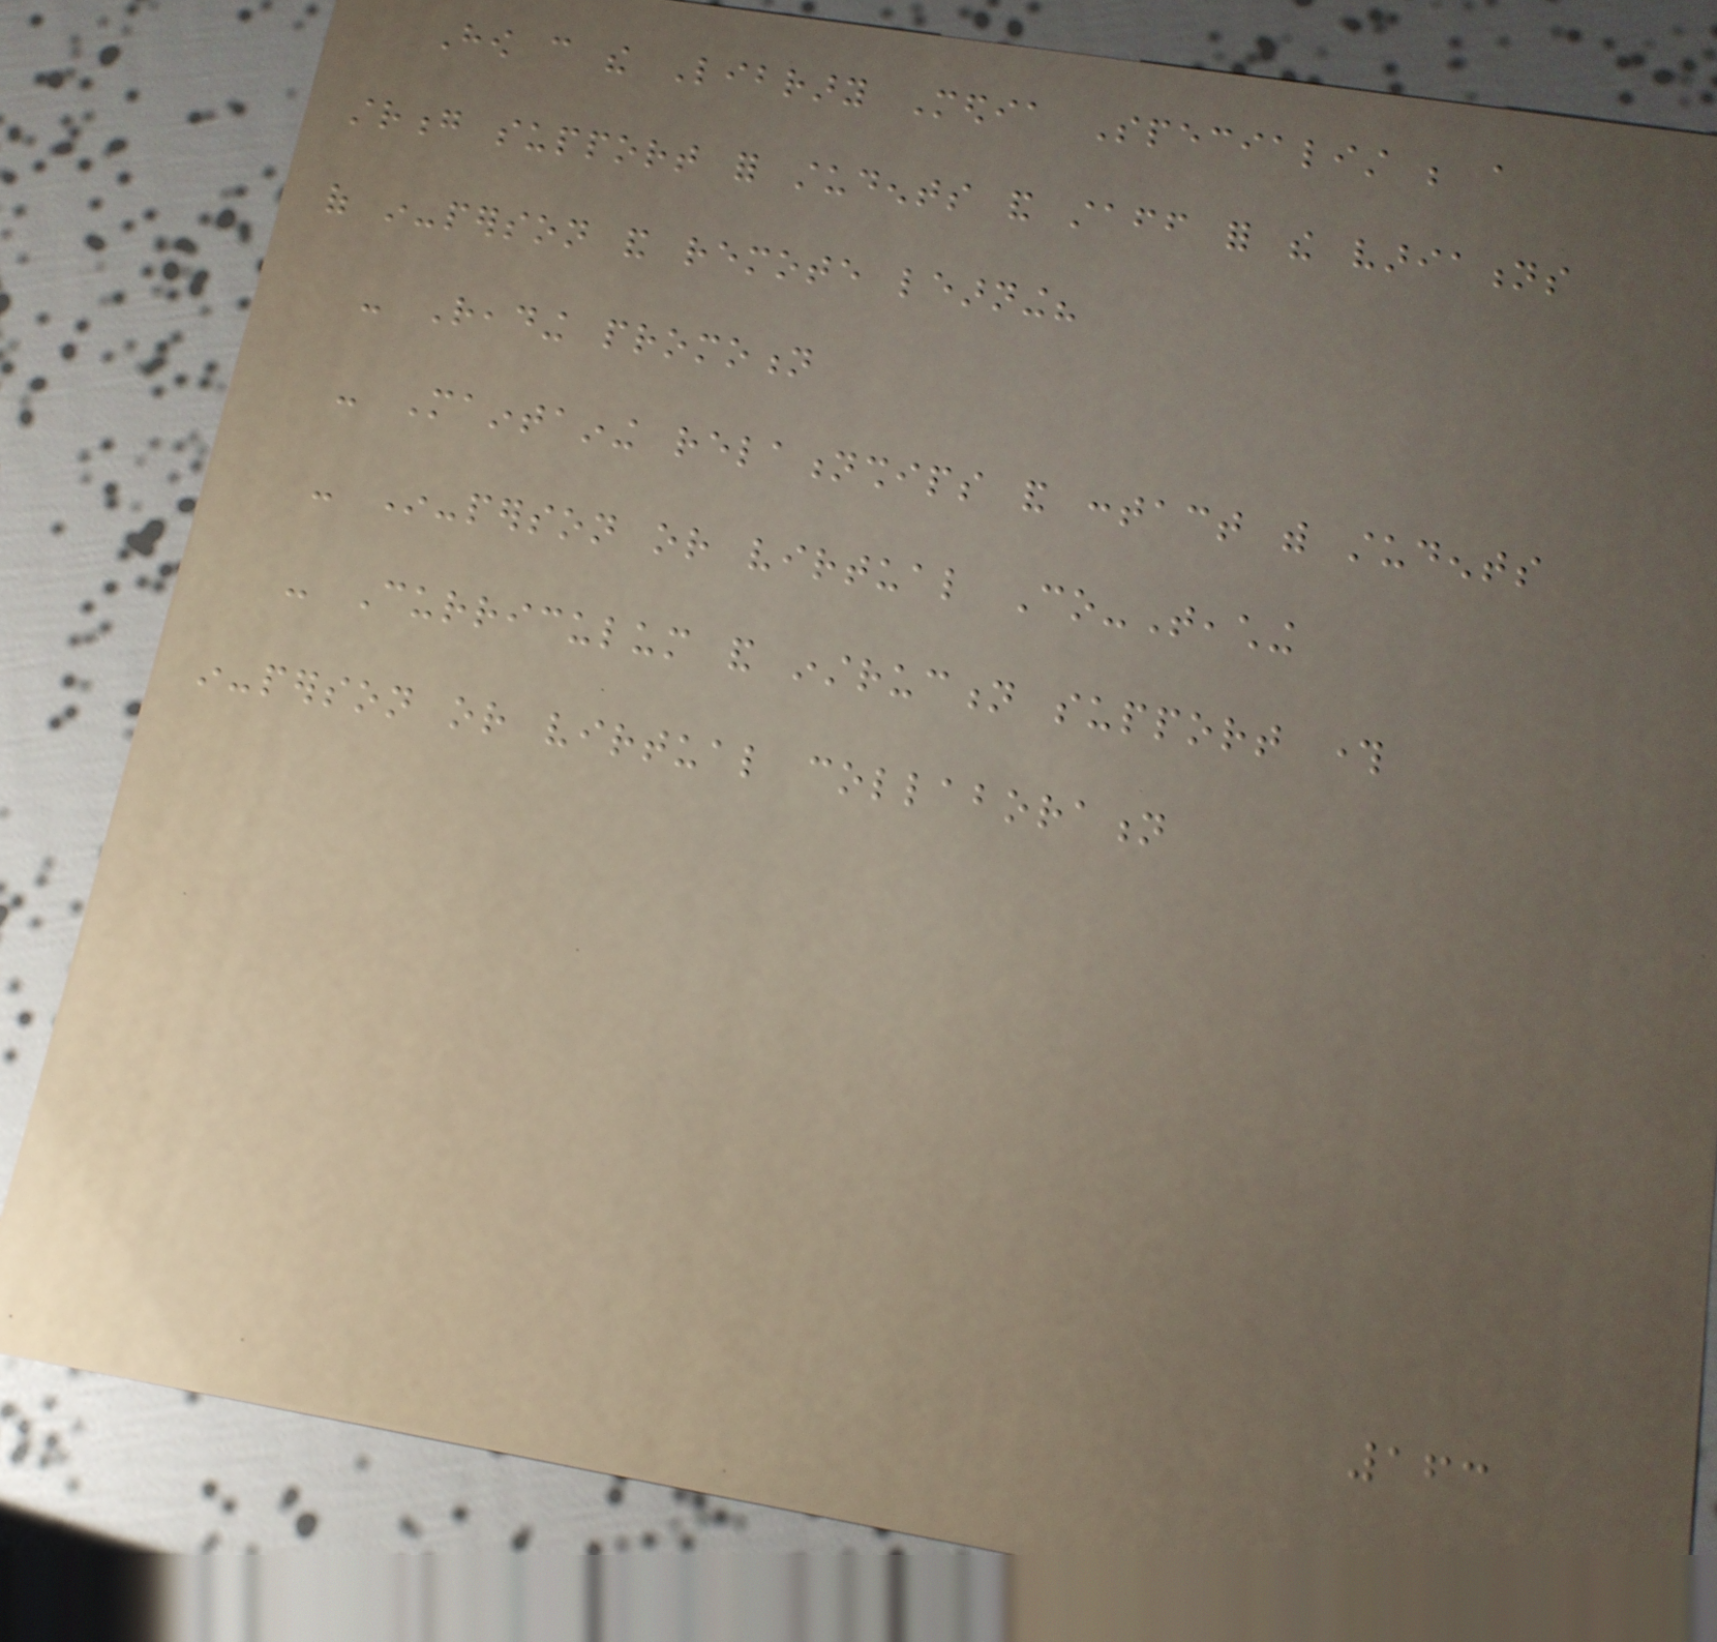How can the Library Media Specialist be a
strong support for students and staff for the variations
of in-person and remote learning?
- Reading promotion
- Maintaining relationships and contact with students
- In-person or virtual Co-Teaching
- Curriculum and instruction support through
in-person or virtual collaboration
163
